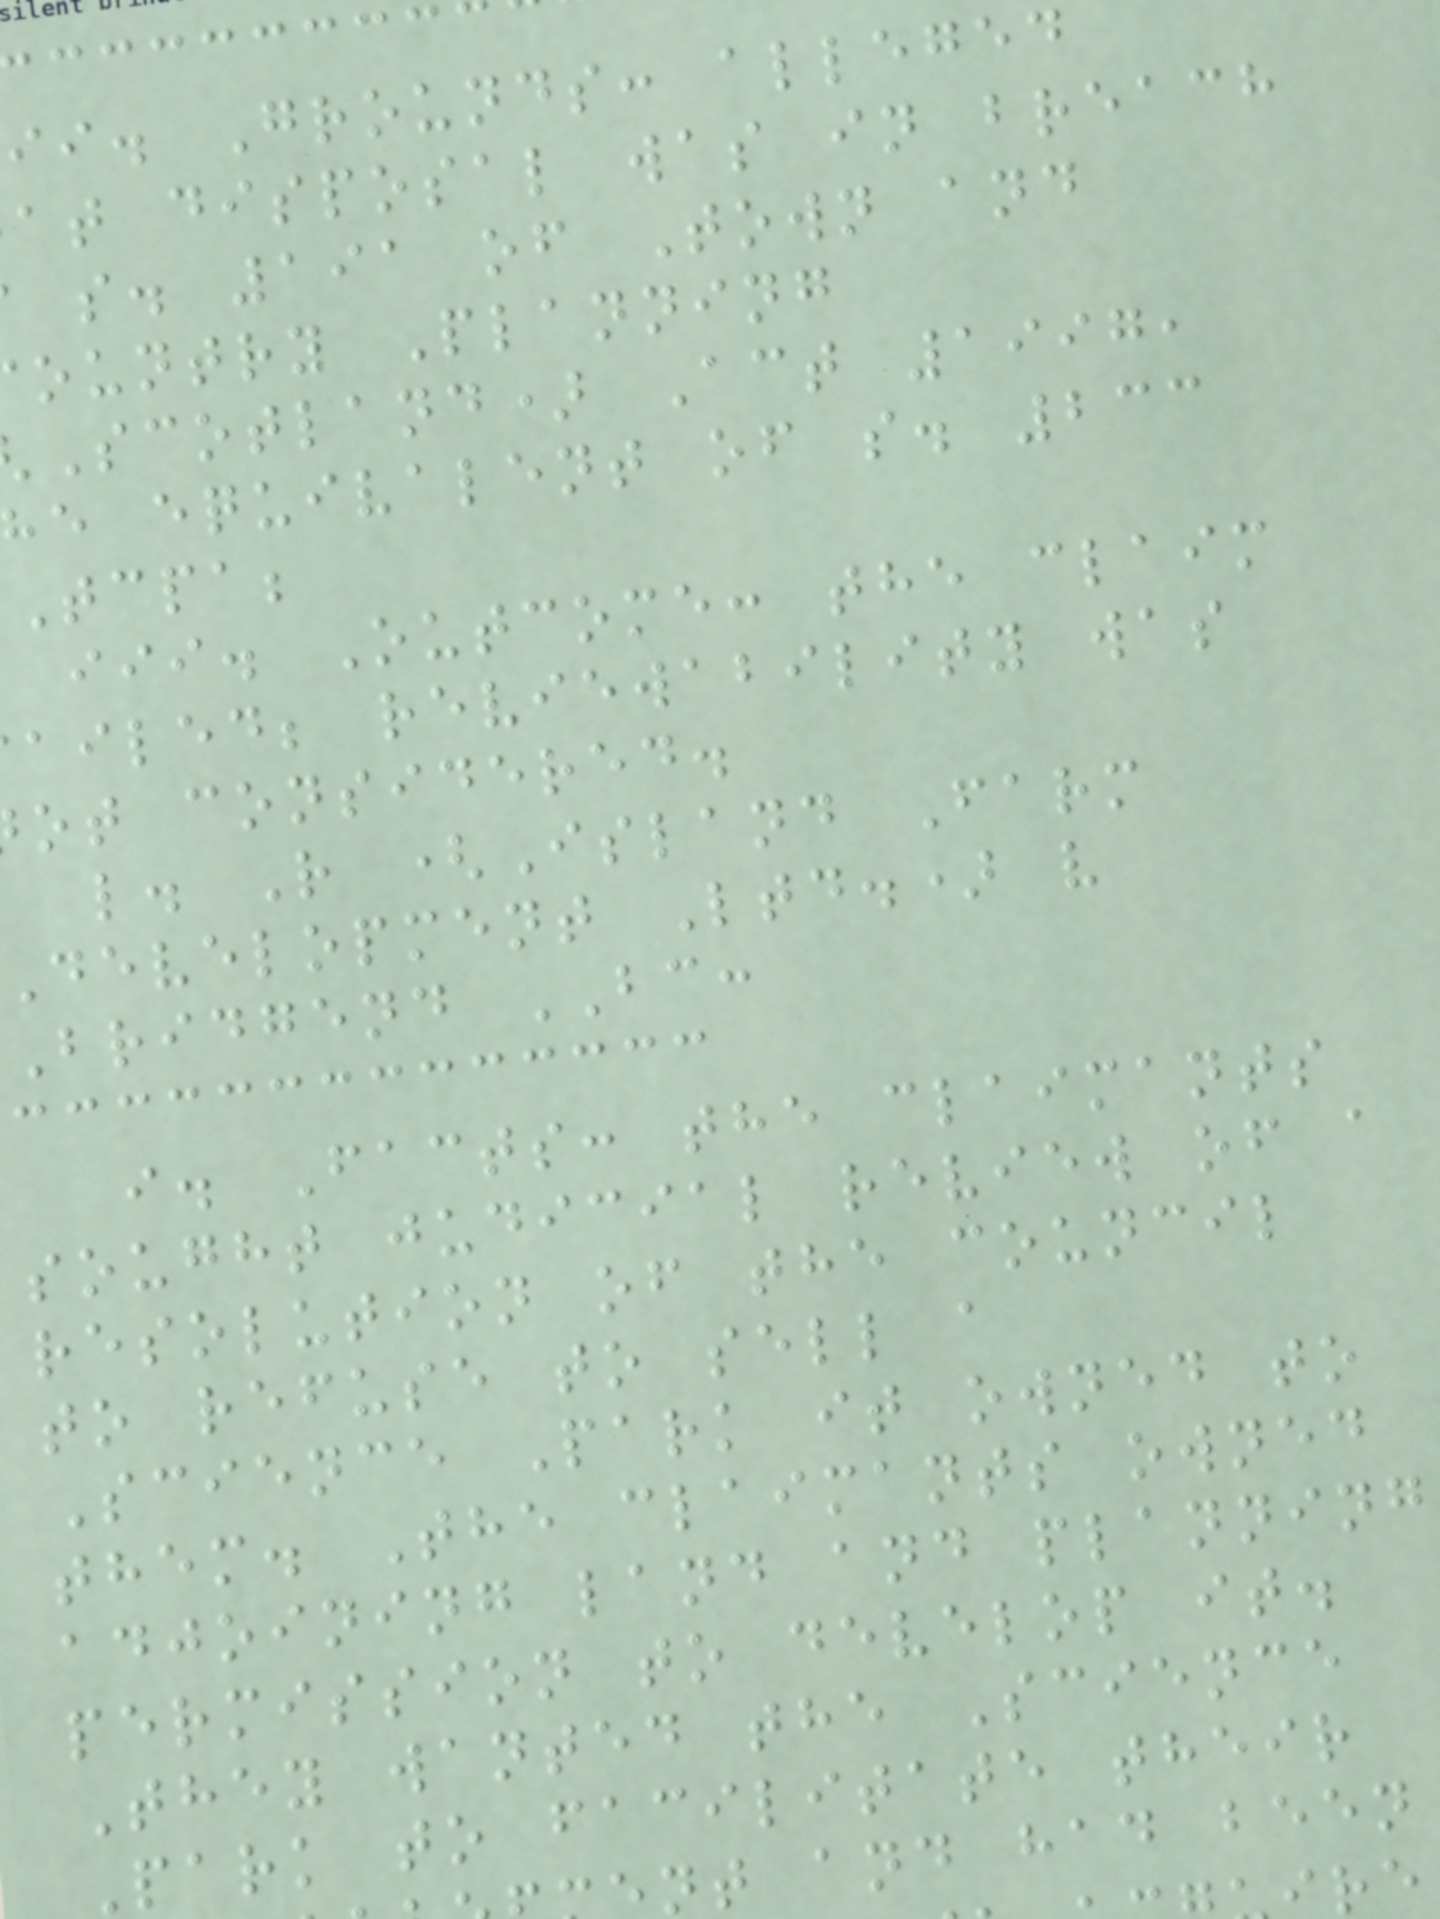ii. Grounds: alleged
at disposal was in breach
s. 191 of Town and
ountry Planning
Scotland) Act 1997,
he equivalent of s. 233
tcpa;
iii. Outcome: the claim
ailed; reviewability was
ot considered.
l. R (Island Farm
development Ltd.) v
Bridgend BC:
i. Facts: the claimants
sought judicial review of a
resolution of the council
to refuse to sell a
Science Park it owned to
them. The claimants owned
adjoining land and planning
permission to develop it.
They wanted the Science
Park to facilitate their
nt and had been
